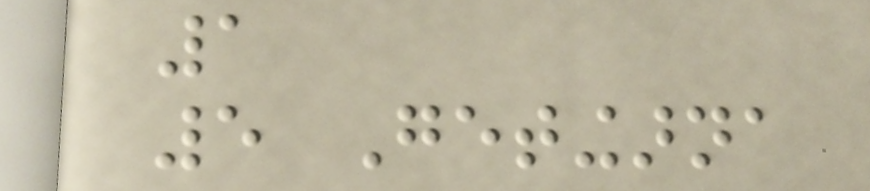1
5 Getingarna
